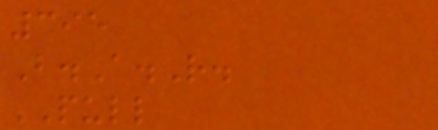395
B.A.R.
PULL
